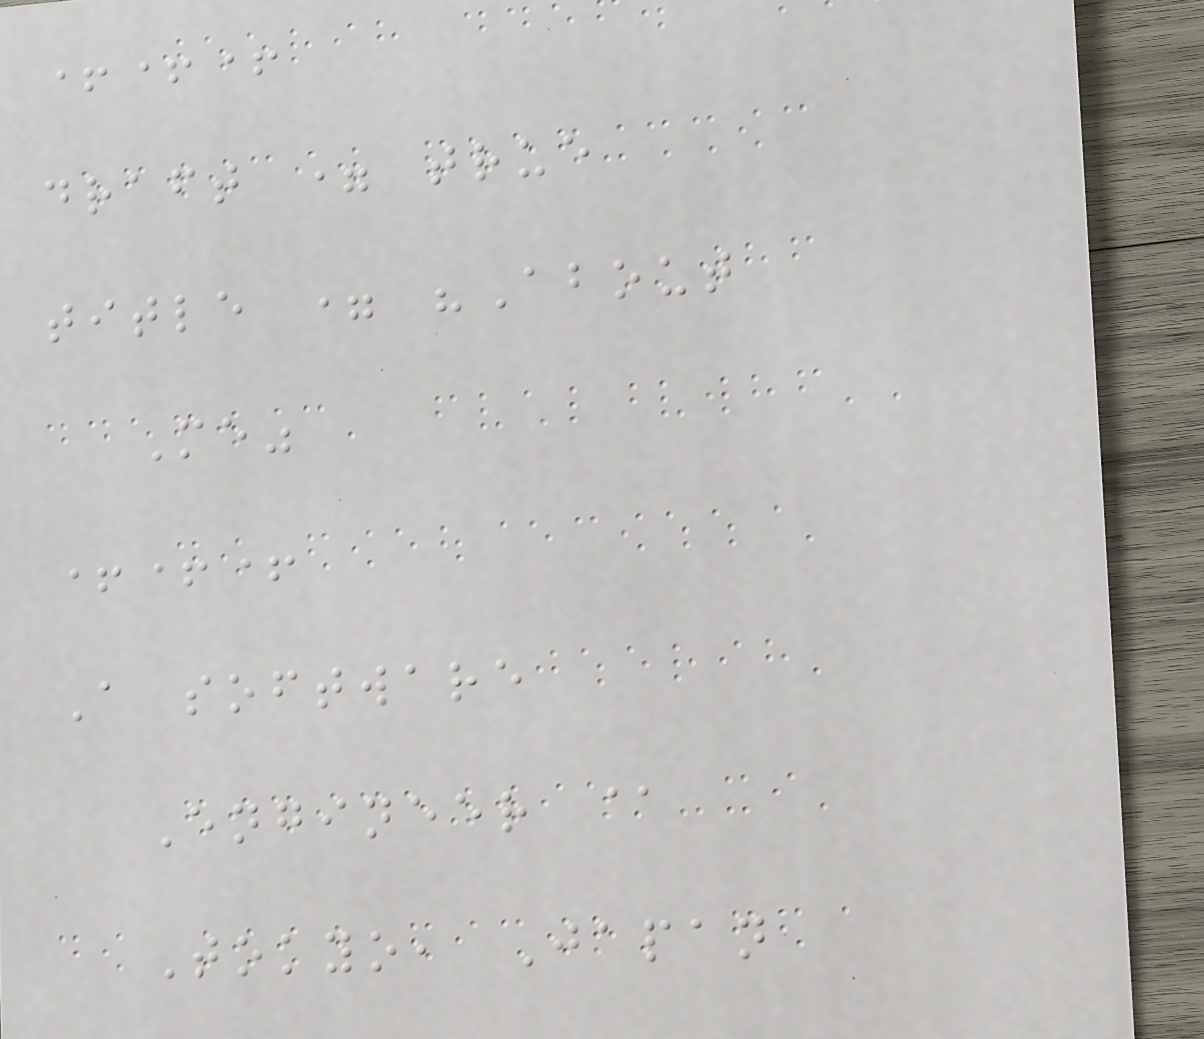+++
draft = true
title = "About
Me"
+++
A software
Engineer @
Tokyo, Japan
